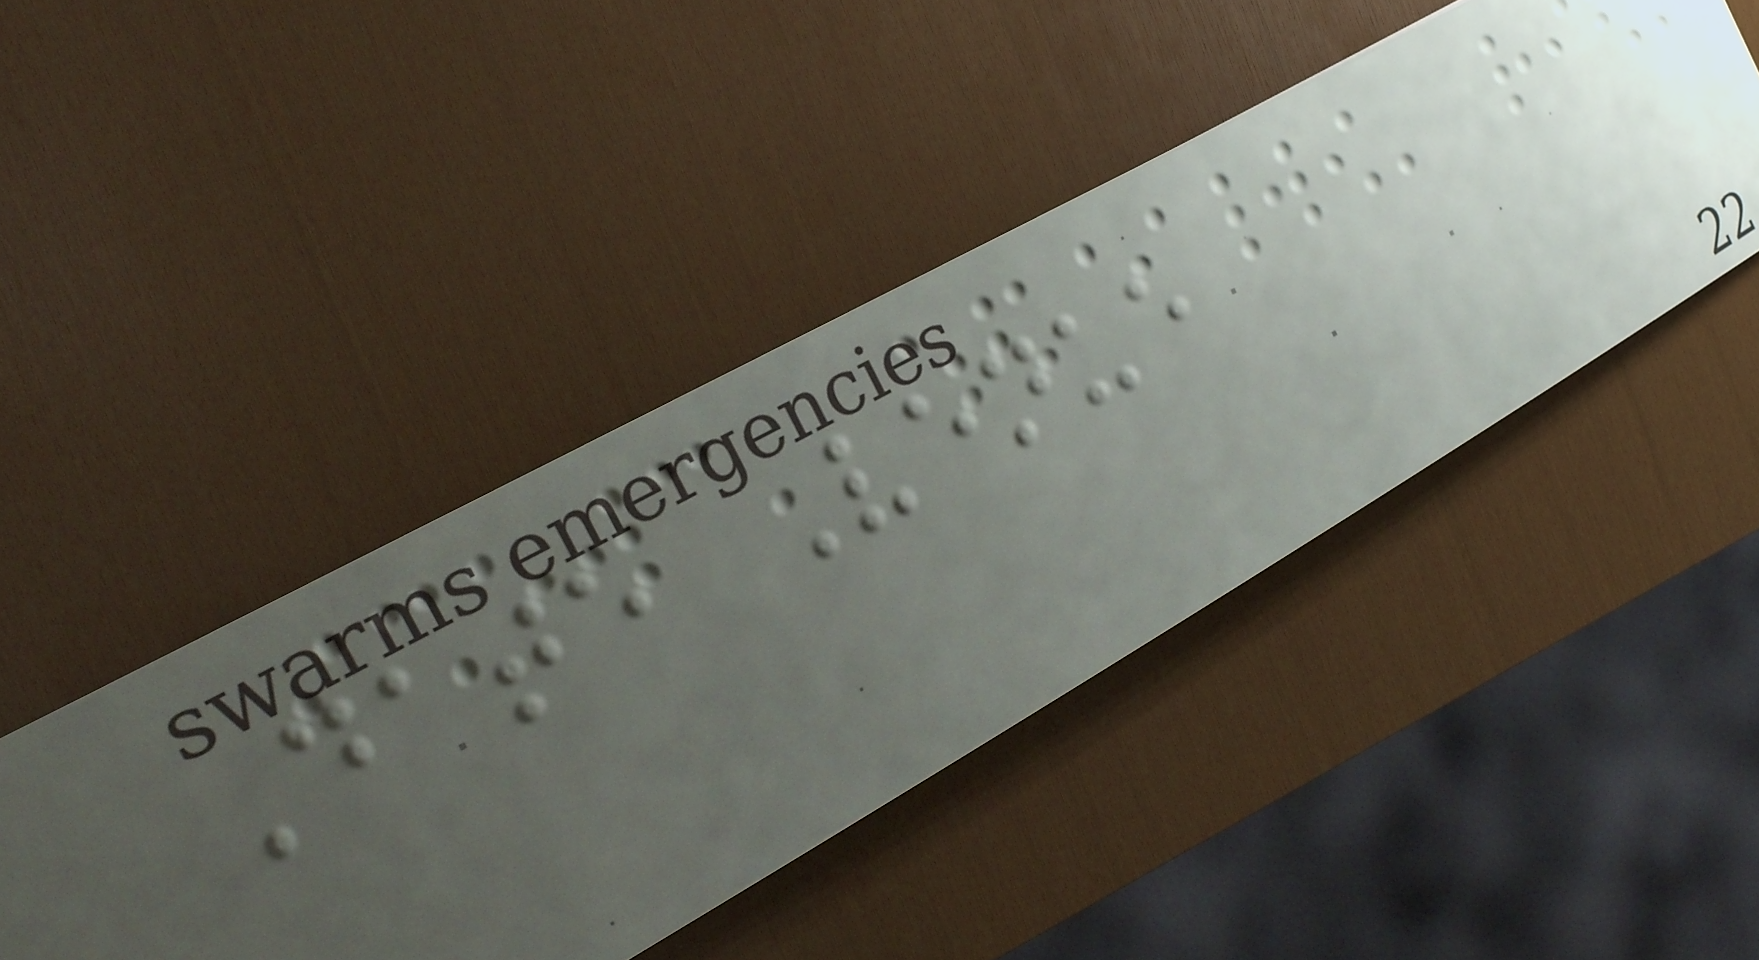Date Venue
